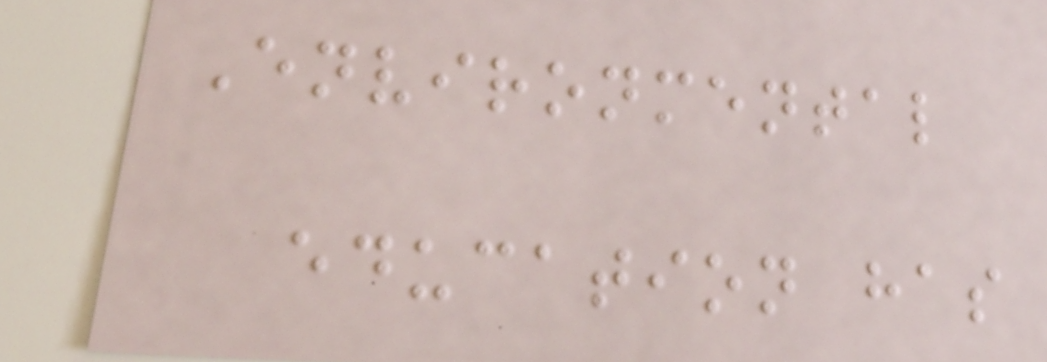Environmental
education has
